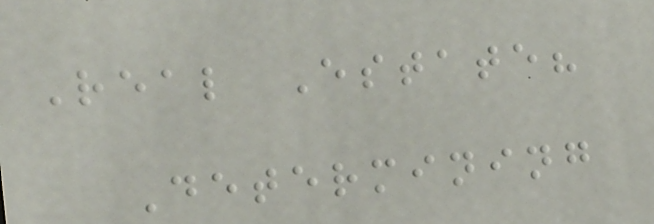Real Estate?
Determining
